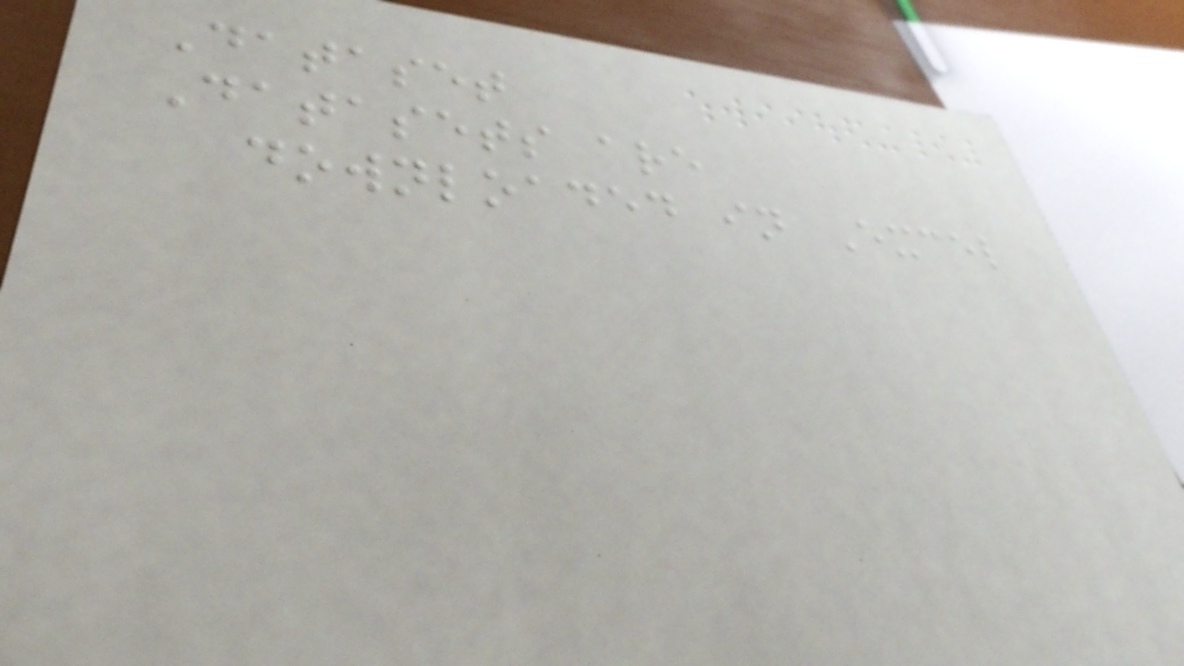Dataset
Datasets are
downloaded in Excel
